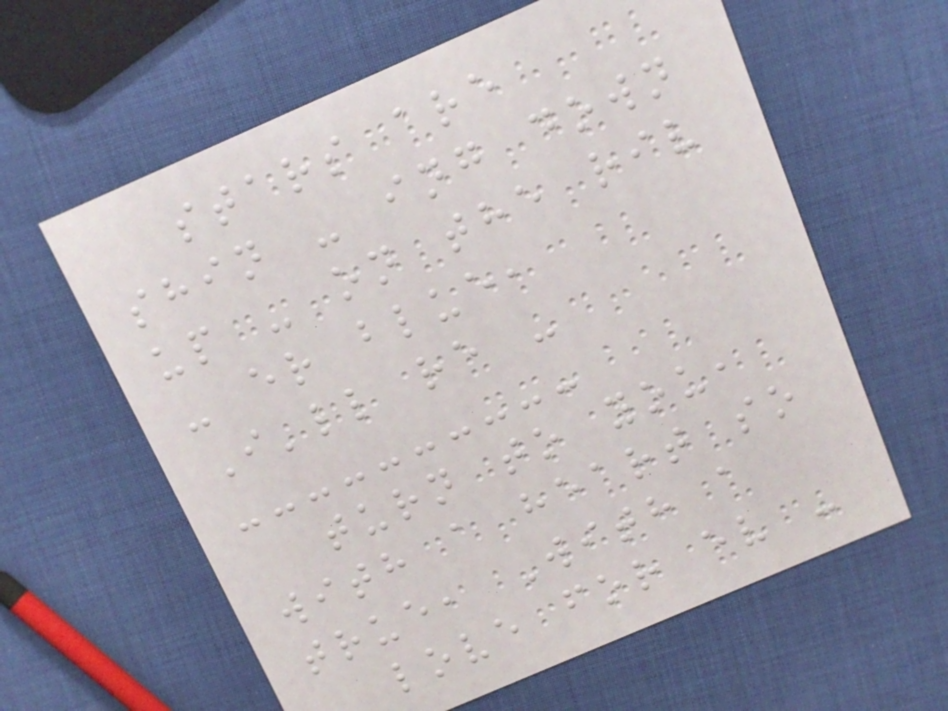stars are
shin - ing down
up - on the riv
- er blue,
I'll re -
turn to you,
with a heart so
true, With a
love for ev -
